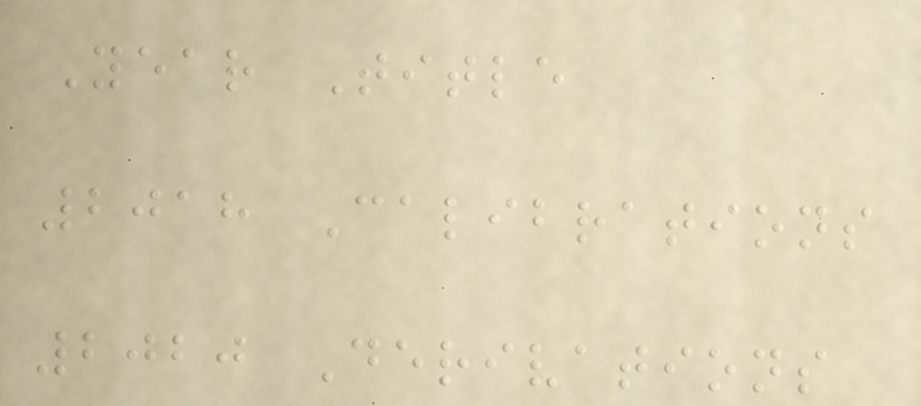Year Title
2018 Calibrations
2020 Derivations
